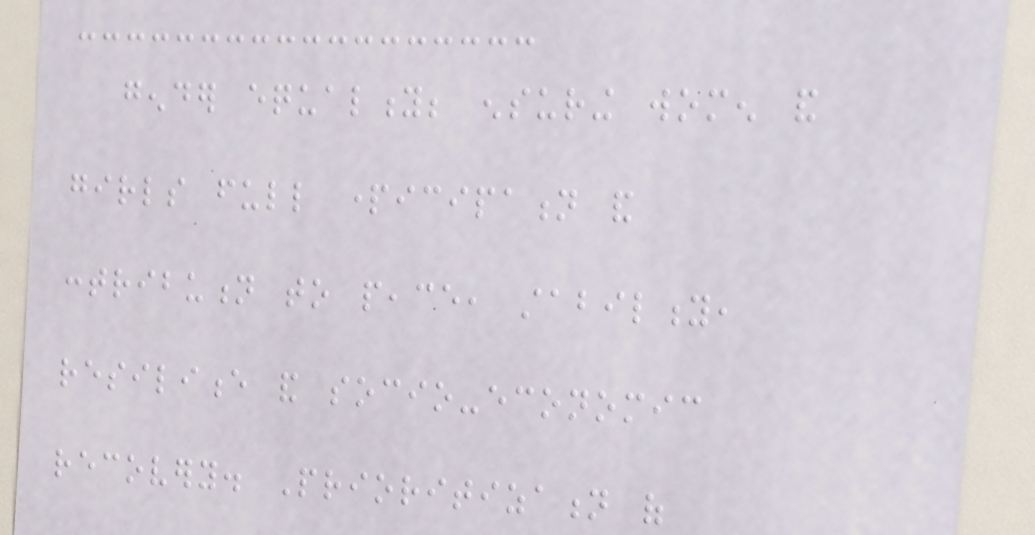gender equality; ensuring women and
girls full participation and
contribution to peace, stability,
resilience and socio-economic
recovery. Prioritization of
